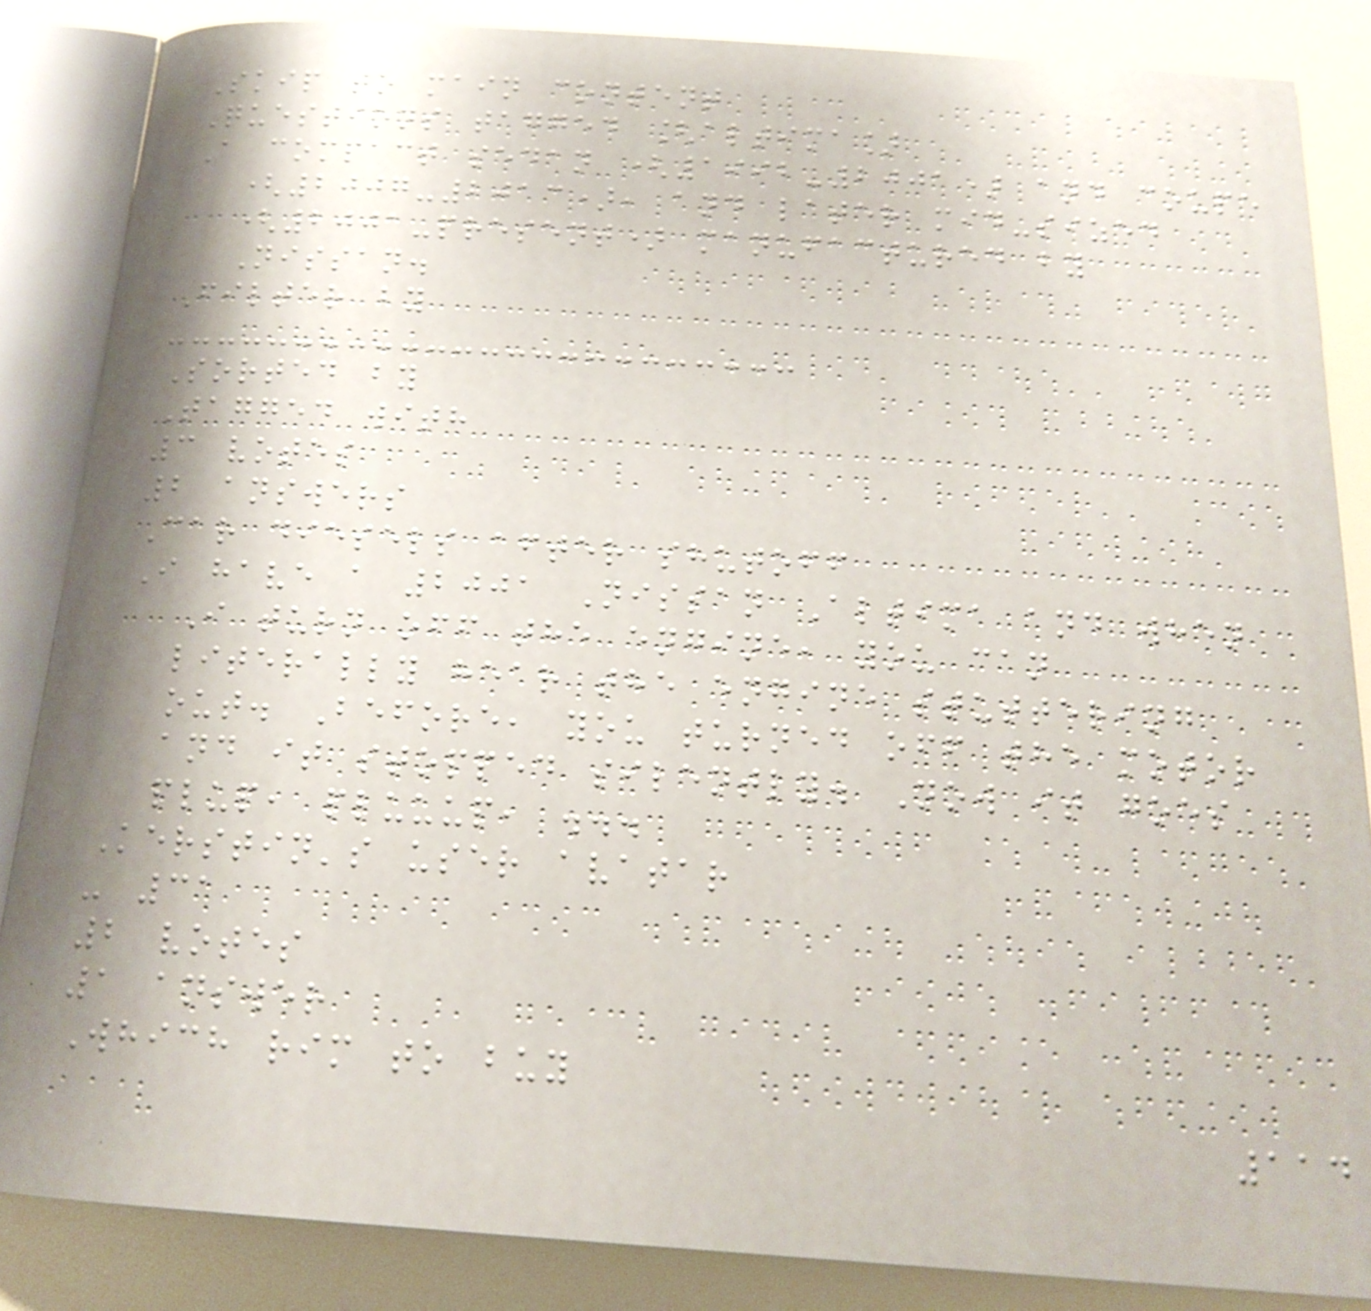Skip to main content
Questions tagged [altima]
A compact sedan (1992-2001) and coupe
(2007-2013), and later mid-sized
(2001-present) manufactured by
Nissan.
Filter by
Sorted by
Tagged with
3 votes
2 answers
Car diesels after shutoff
I have a 2001 Nissan Altima and when
I turn off the engine, you can
literally hear the engine stuttering
out. Before, you turned off the motor
and it stopped silently. Now it goes
plup, pluuup, ...
Kerstin's user avatar
- 31
2 votes
1 answer
Which rim to buy
114
